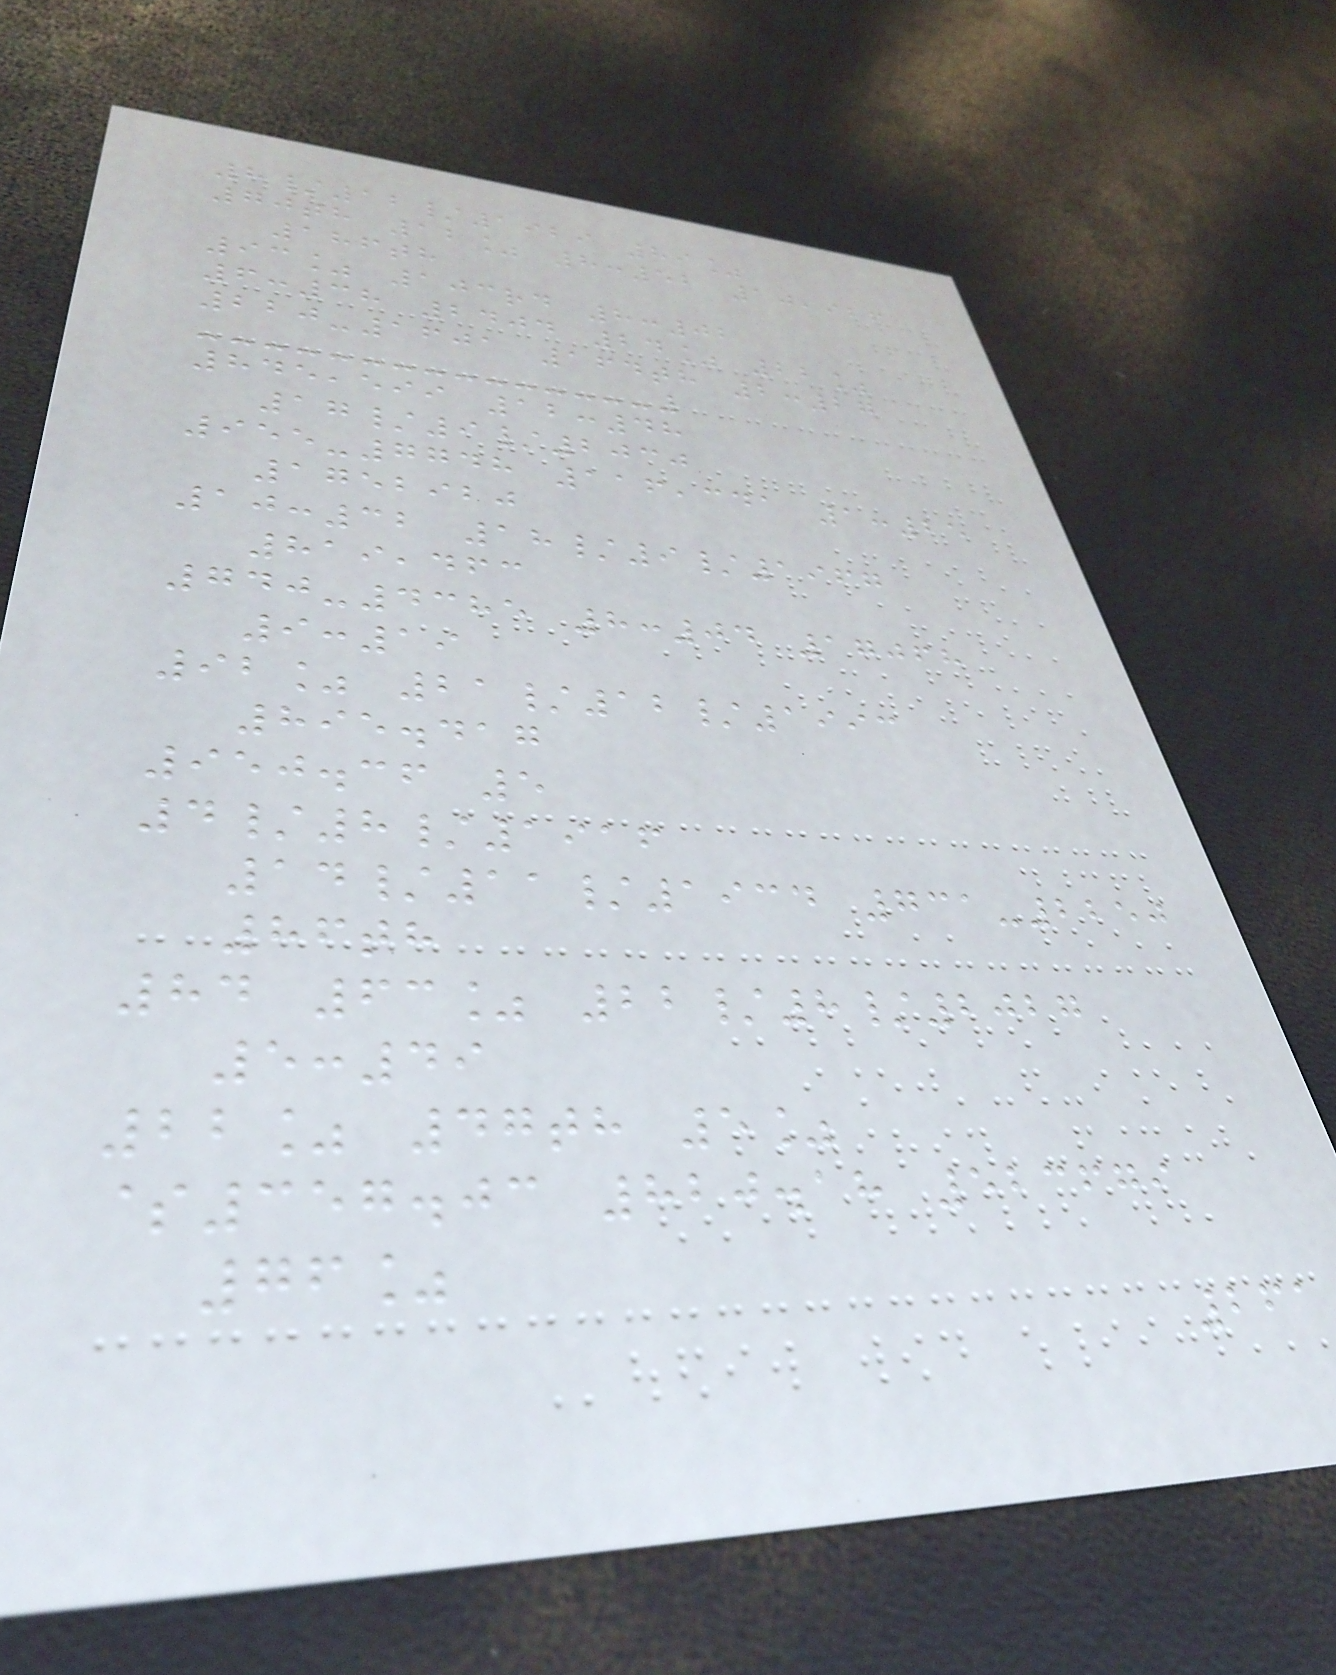8/12/1929 89%
70th 12% 8:52 10,926
186th
93% 103rd 8:02
6:38 2404 24% 22%
220-1601 164th 2:27
845,599 12:48
17/9/2030
955-7748 116,341 1:25
1752920
10:32 18/9/1967
819,463
740-4385 8:04 17068
9:19
92% 21/12/1993
895.417
950.36 5
4/8/1916
14/11/1934 731-2250
86th
84 63% 22/8/2027
5:49
22% 47th 5%
$357.03 820.18 523679
76%
261
